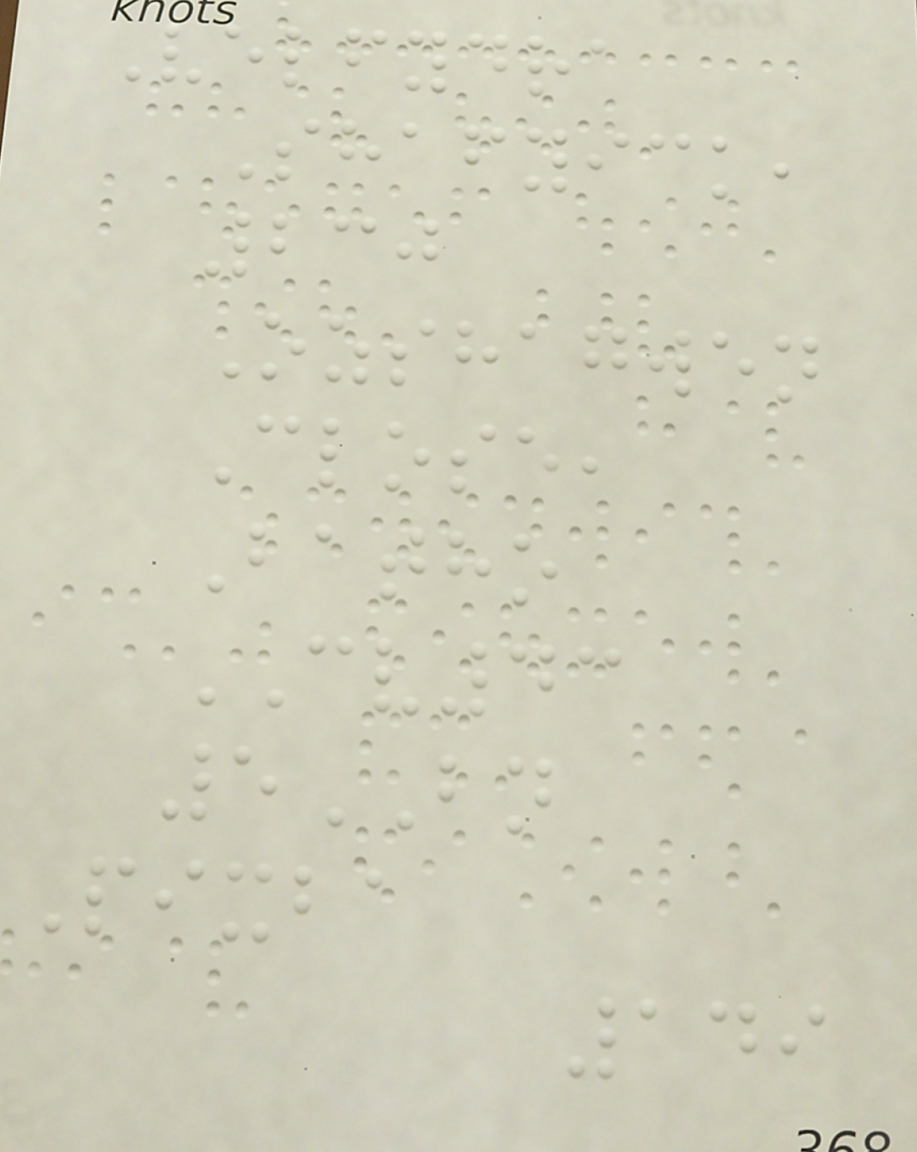Velfydra
Shafyick,
230
Ozshagwen
Close,
Batho
CV43
5BN
Pixba
149
